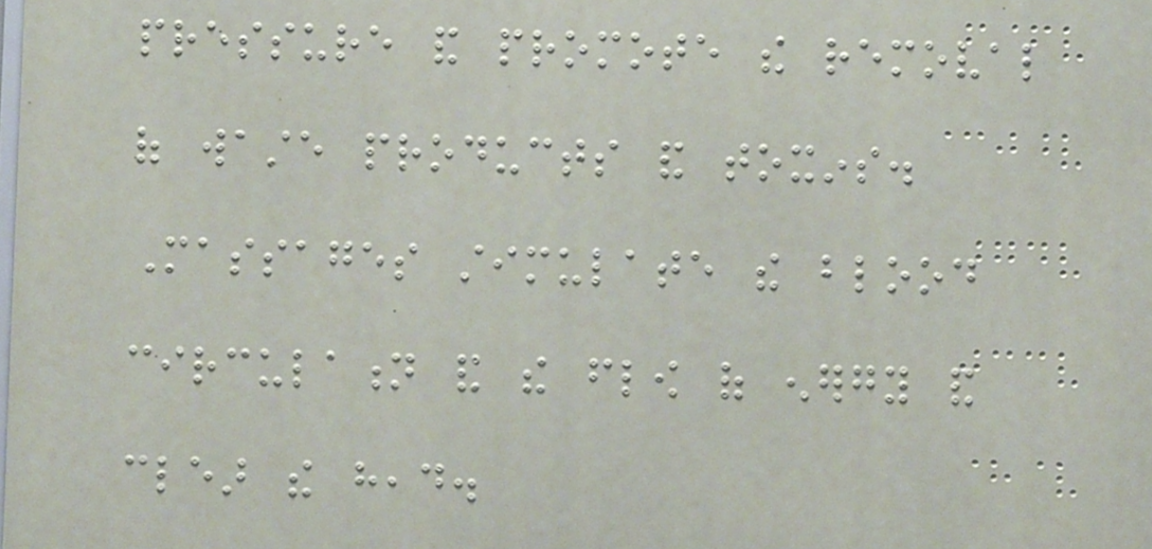pressure and promote the removal
of waste products and toxins.
Massages stimulate the blood
circulation and the flow of energy and
clear the head.
